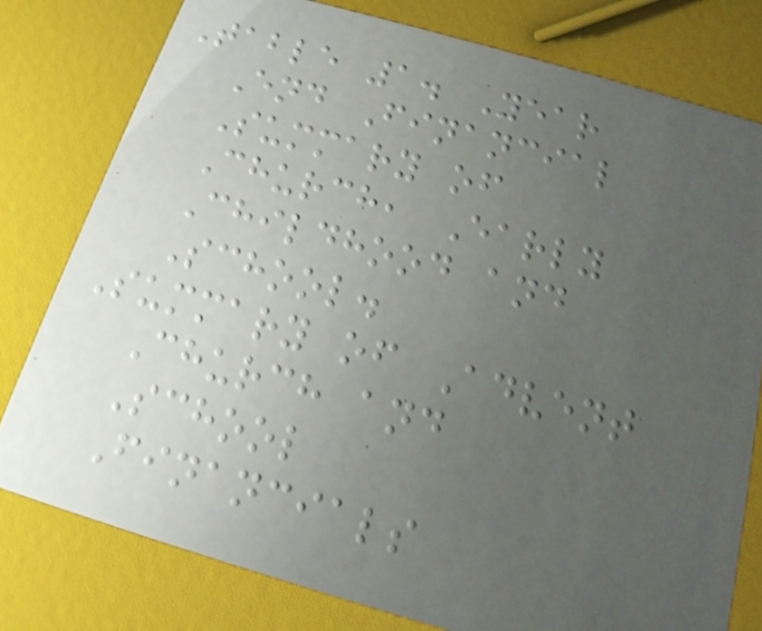Table 1. Year
End Financial
Summary of
Church, Early
Childhood and
School.
Summary of Advent
Church and
School
Financials
